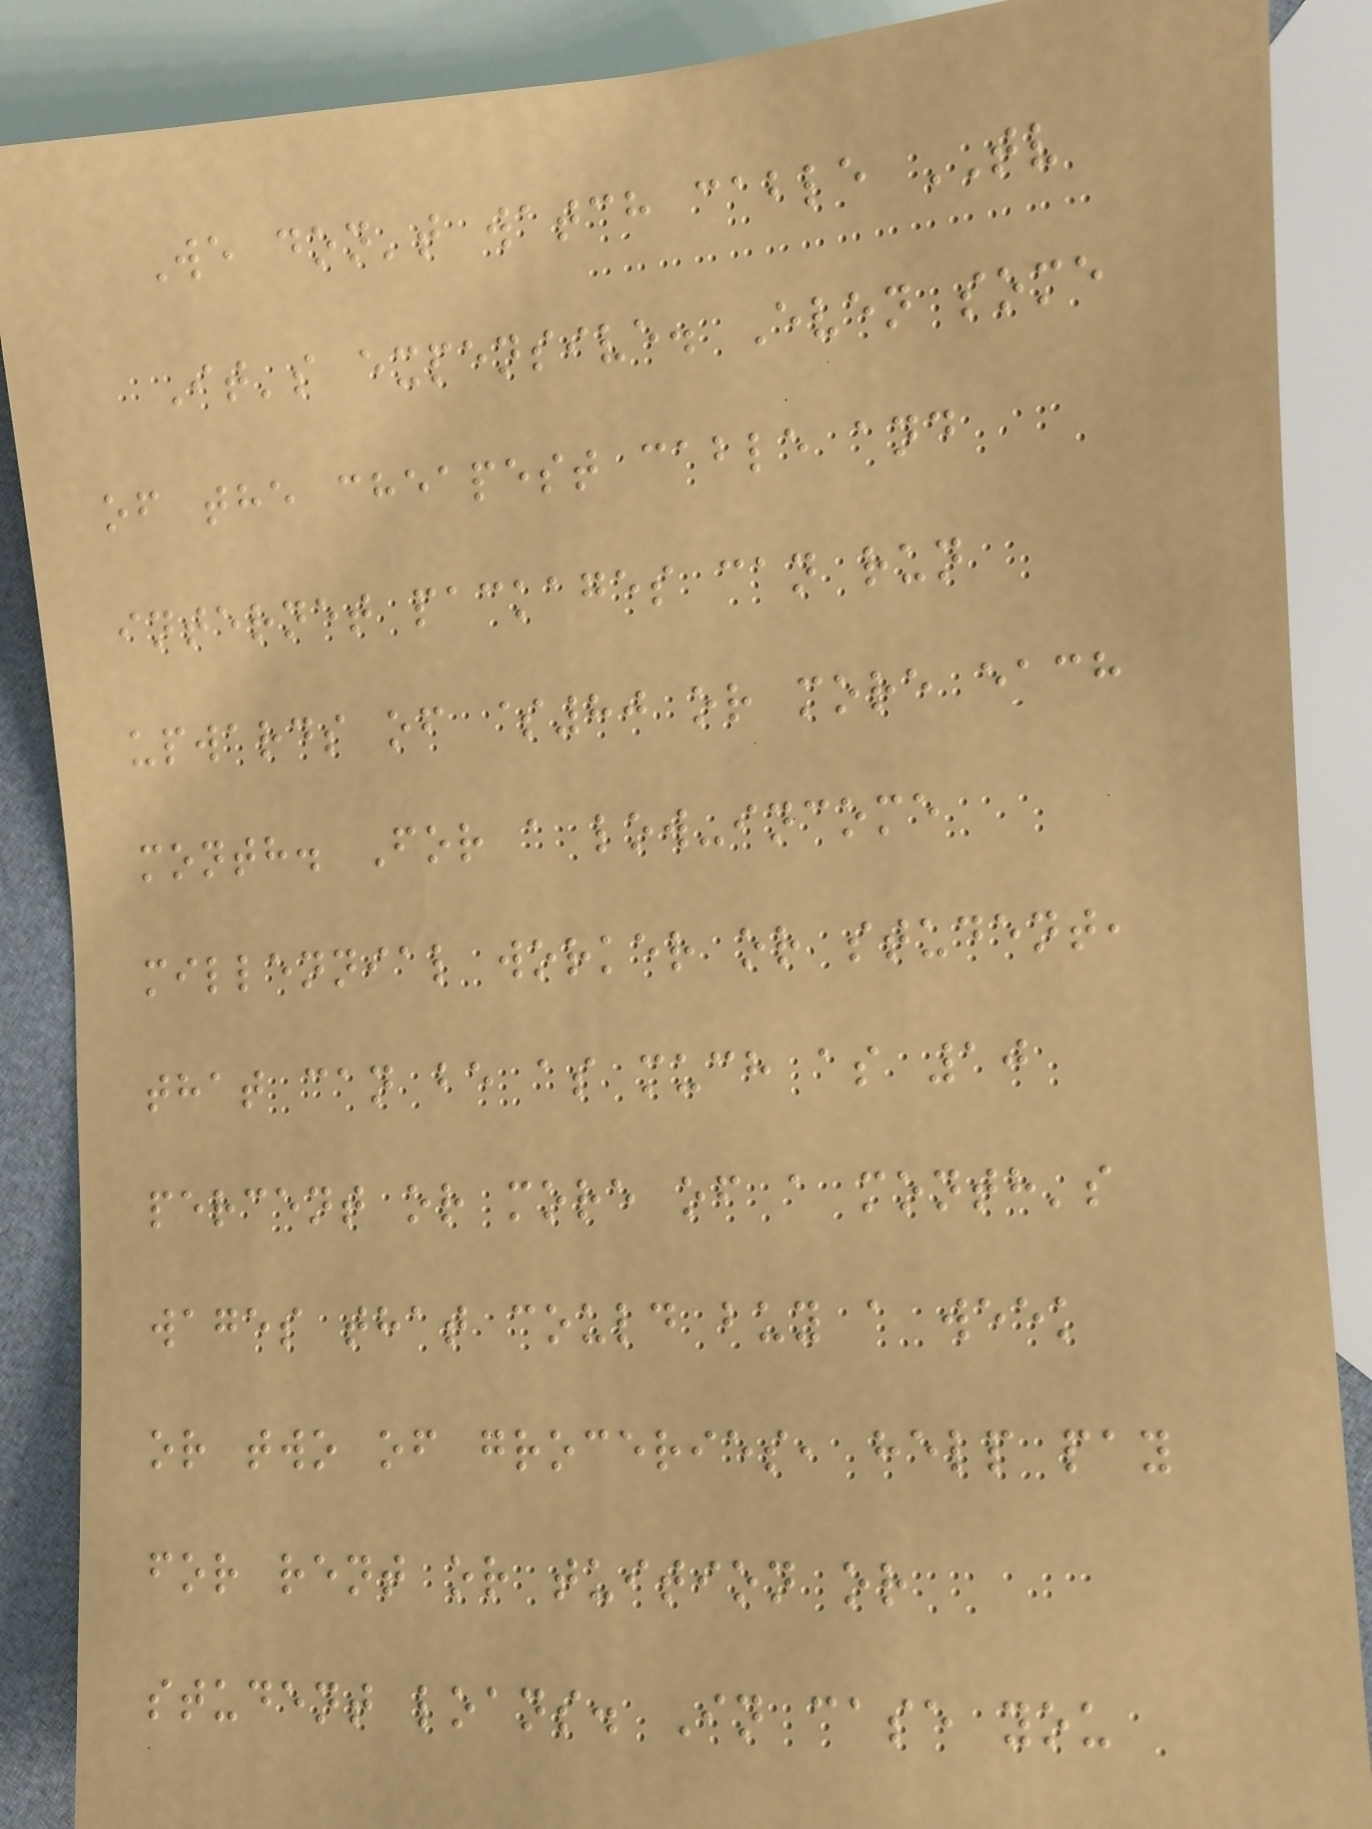We don't watch cable TV
It's expensive. Even some
of the cheapest cable and
internet packages can run
upwards of $80 or more each
month. For a low-income
millennial worker or student,
that can be as much as 10
percent or more of a month's
wages that could buy a week
or two of groceries, help pay
for rent or tuition or
student loans. In case you
